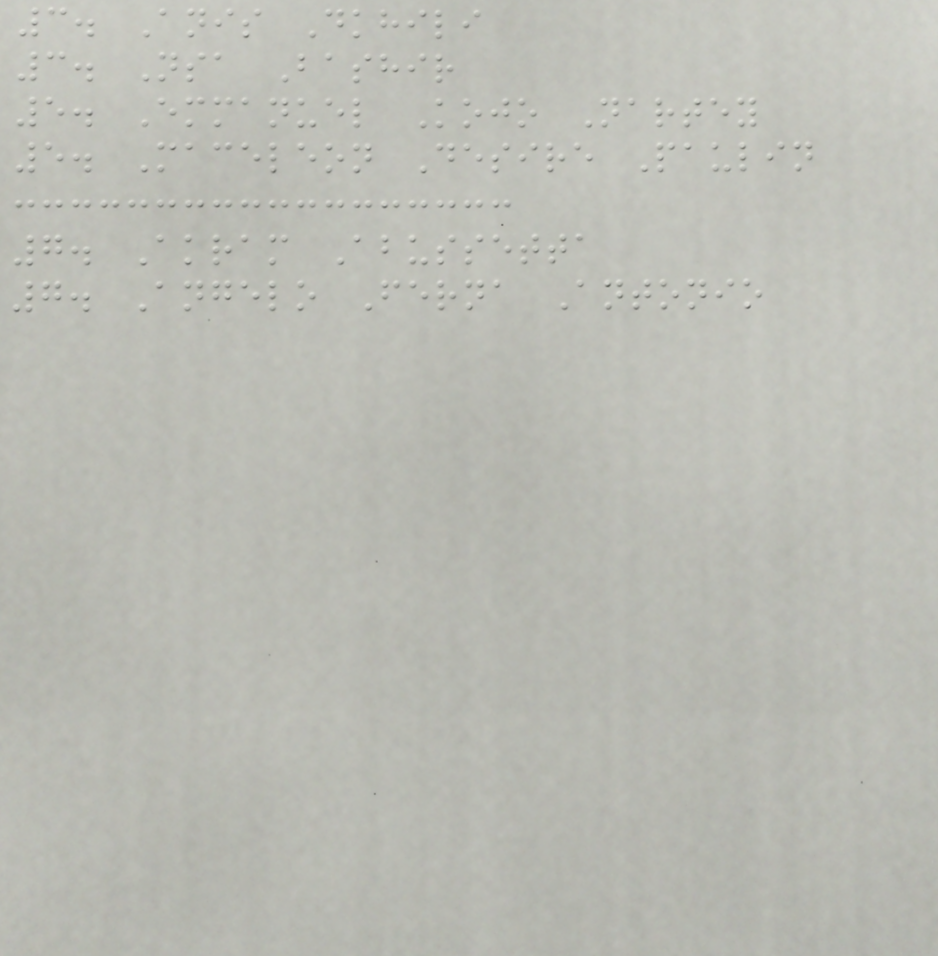3. Anis Dkhili
3. Nsa Bashir
5. Emmanuel Kojo Nartey
5. Maceleon Desire Paulin
7. Akram Abussetta
7. Angelo Ferna Antonio
